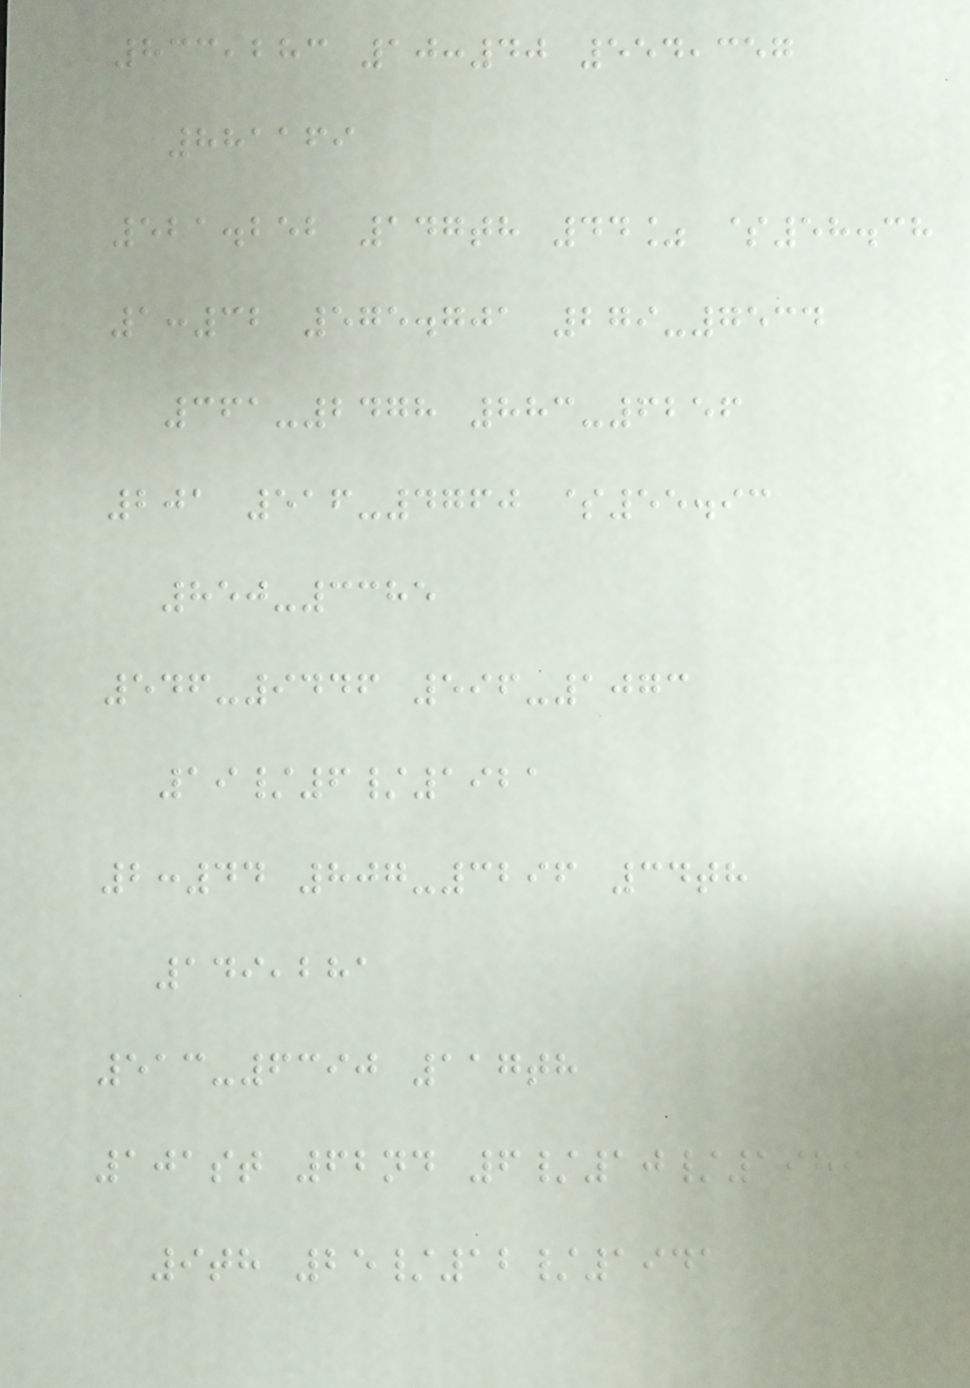833,283 10:40 554,357
881169
521.252 147th 44% $58.38
1:32 575.701 279-7534
361-2478 883-6256
201 516-4760 $55.93
850-3385
546-9446 596-1073
19/6/1921
2:44 807-3296 34th
149,281
513-6390 117th
101st 62nd 6/10/1989
9th 25/12/1941
